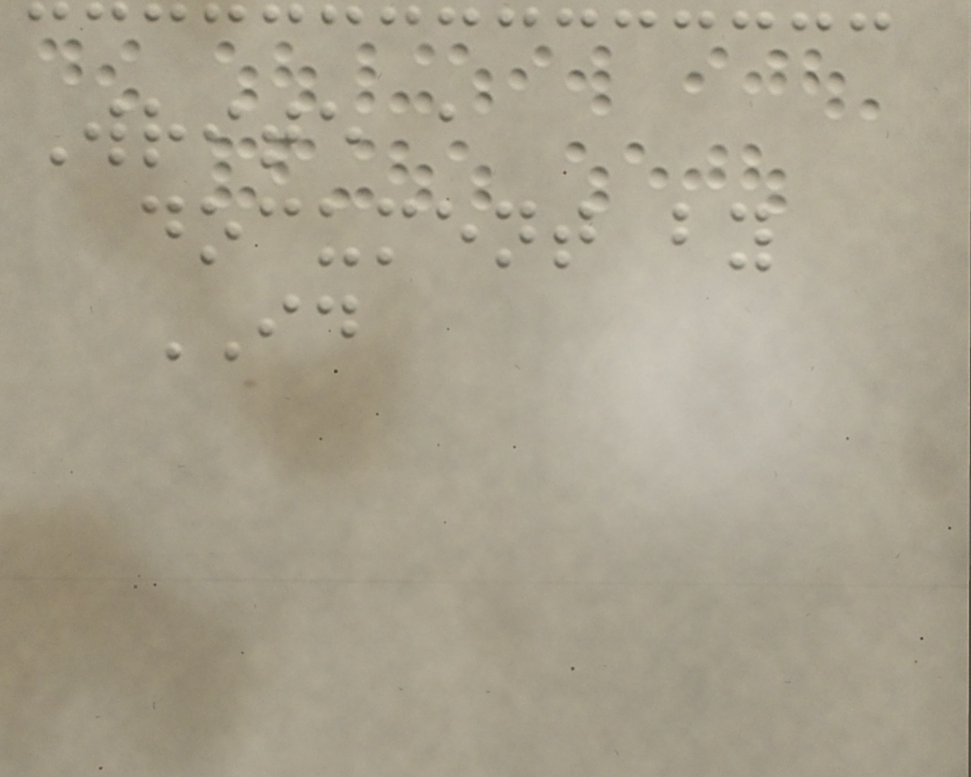Write a
document by
ID
